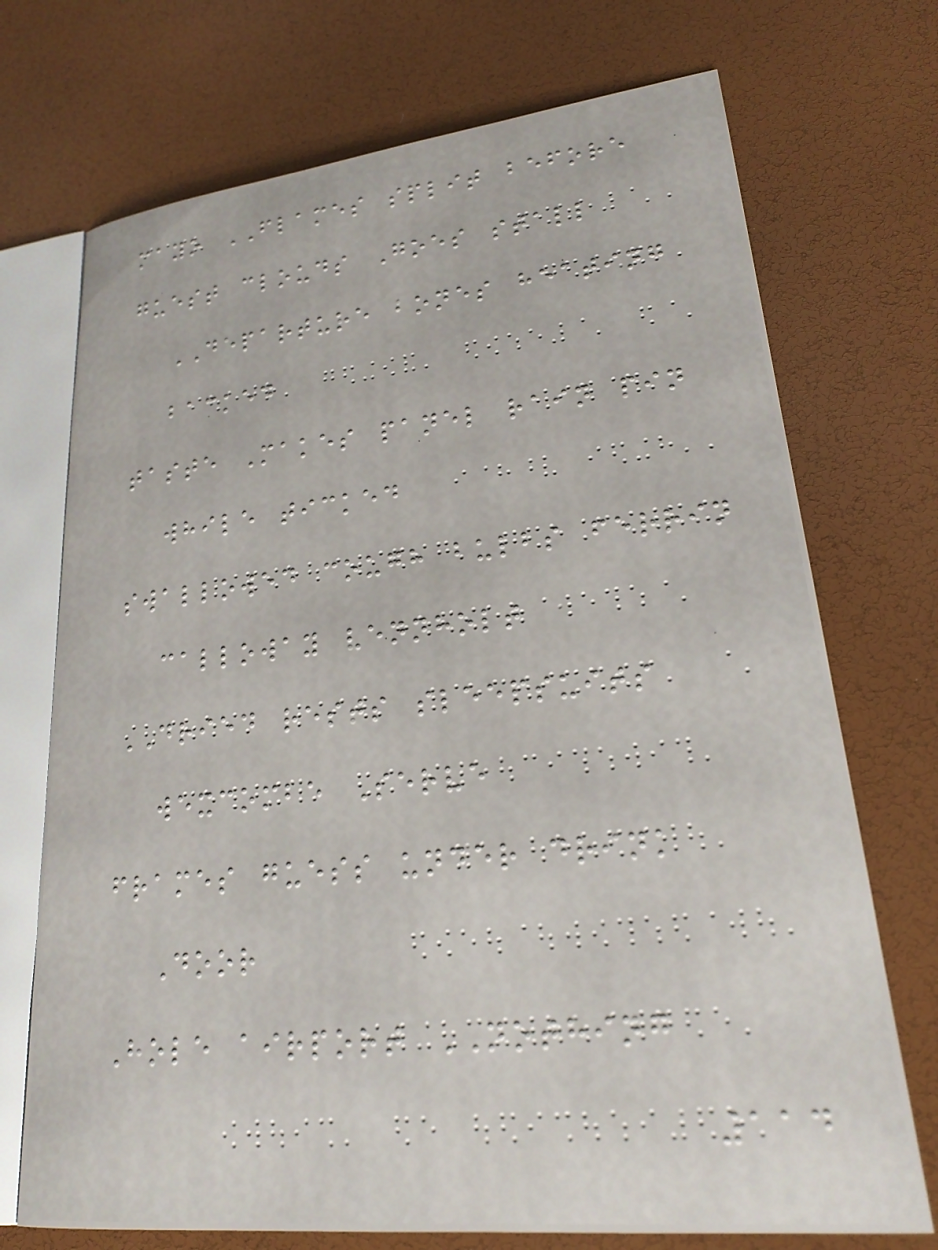mayo FLAMES split before
guest clouds Goes stall
DEPARTURE bones heating
backed
taste Makes panel rain pin
while ticked
swallowed cough bulbs ferrin
calloway vennholt
DRIED rests sleepsuits
wexcombe Serve
frames guess under drink
Door
Hole airport NOTHING
114
